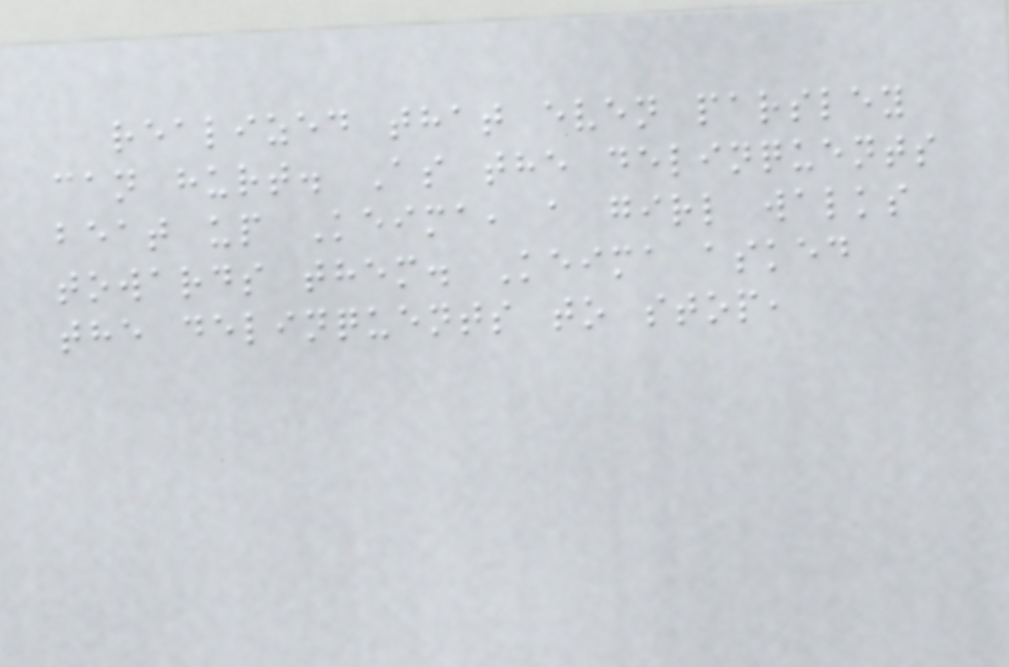realized that even parsley
can hurt. As the delinquents
beat up Keima, a girl walks
towards them. Keima asked
the delinquents to stop,
